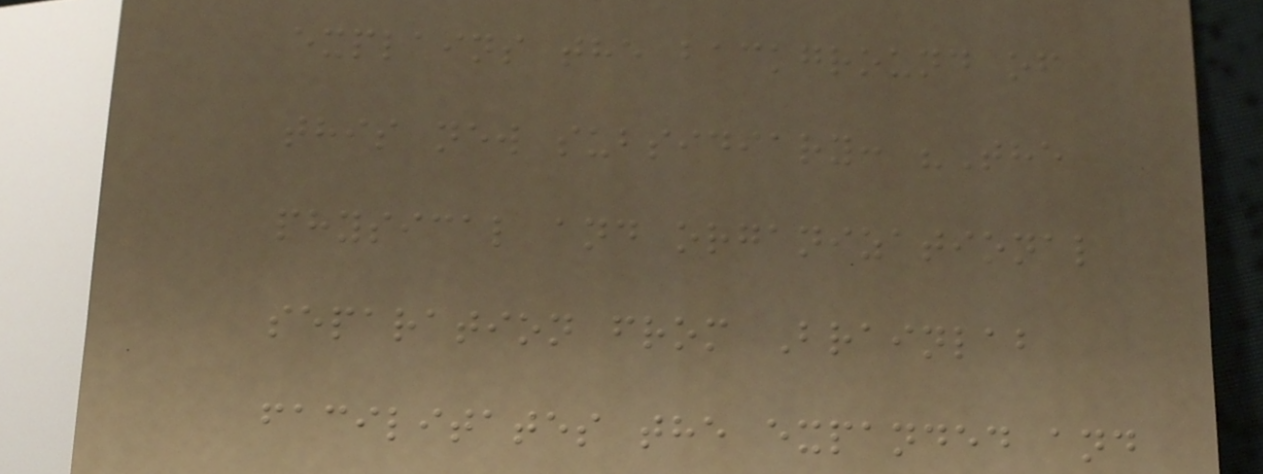explains the background of
this new subsidiary: "The
physical and organizational
separation from Brainlab
facilitates the expanded and
